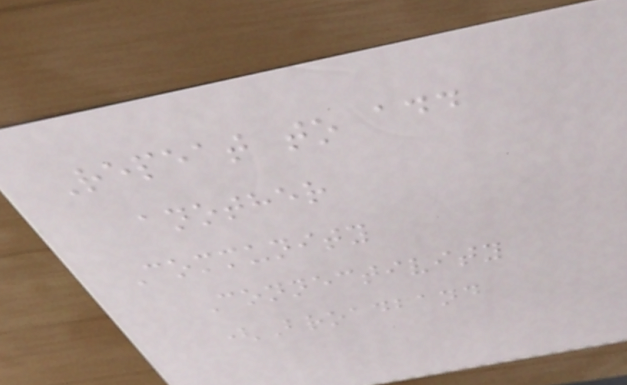Repeat to add
another
Community
Connectivity
(Broadband
